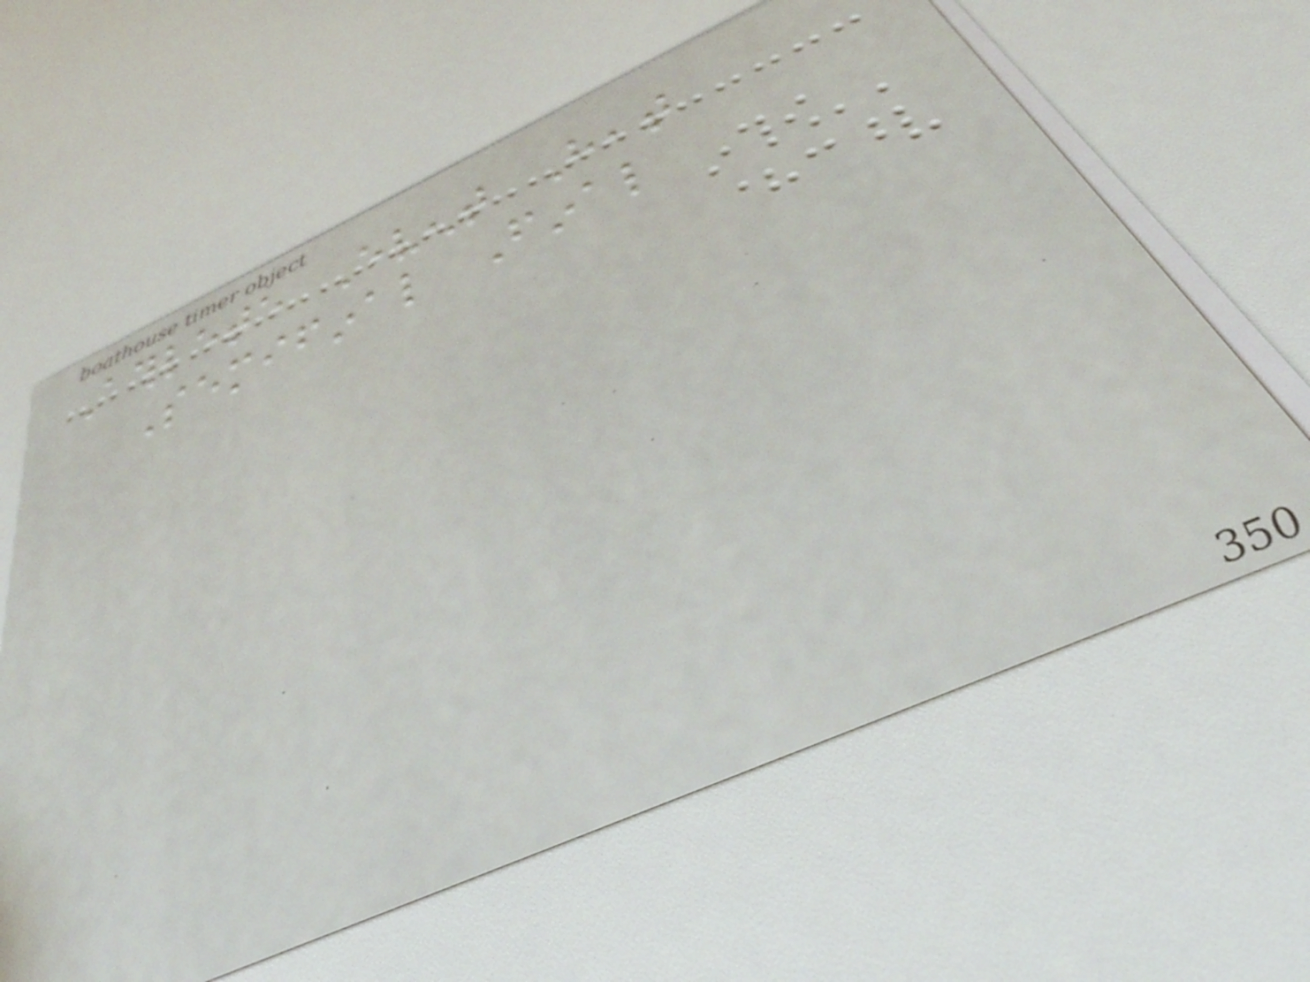Athlete Event Heat
Semifinal Final
